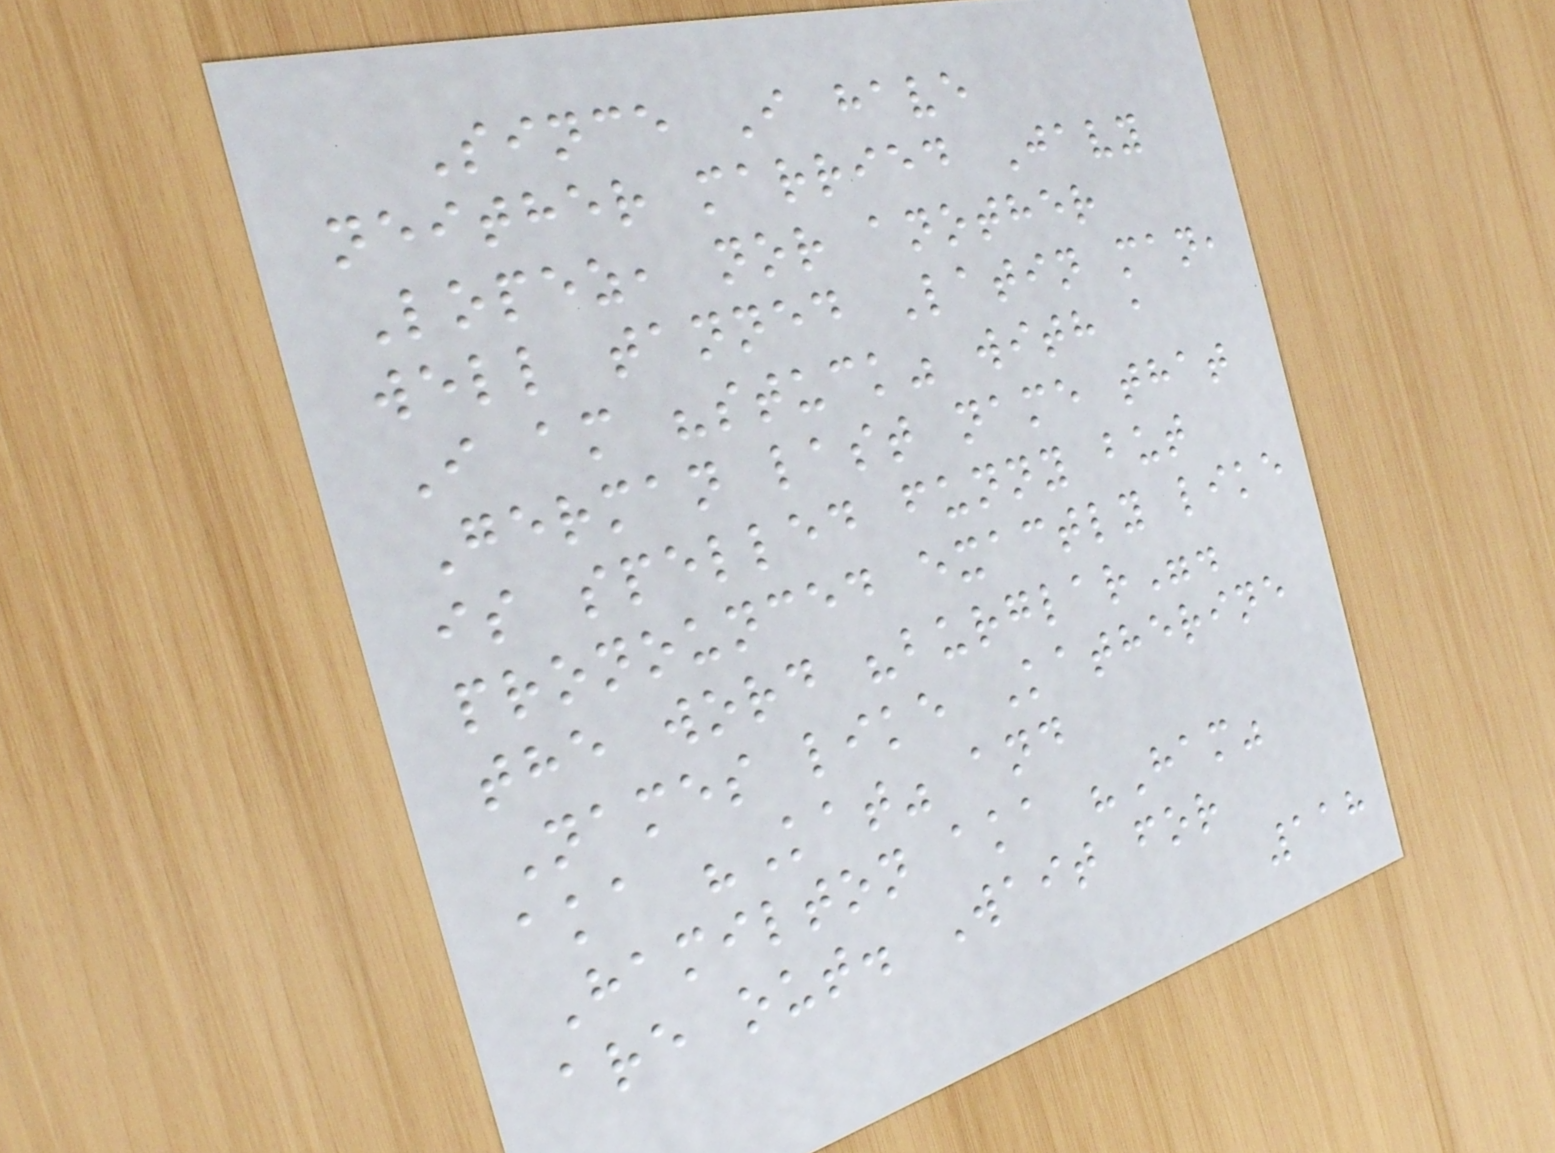Since I have
neither married Javy
Lopez, nor another
well tanned Latin man,
I am "stuck" with a
German last name that
is spelled funny but
pronounced exactly like
the word "burglar".
Names like Katherine
aka "Kat" and
Hamilton aka "Ham"
are out. Wait for
118
